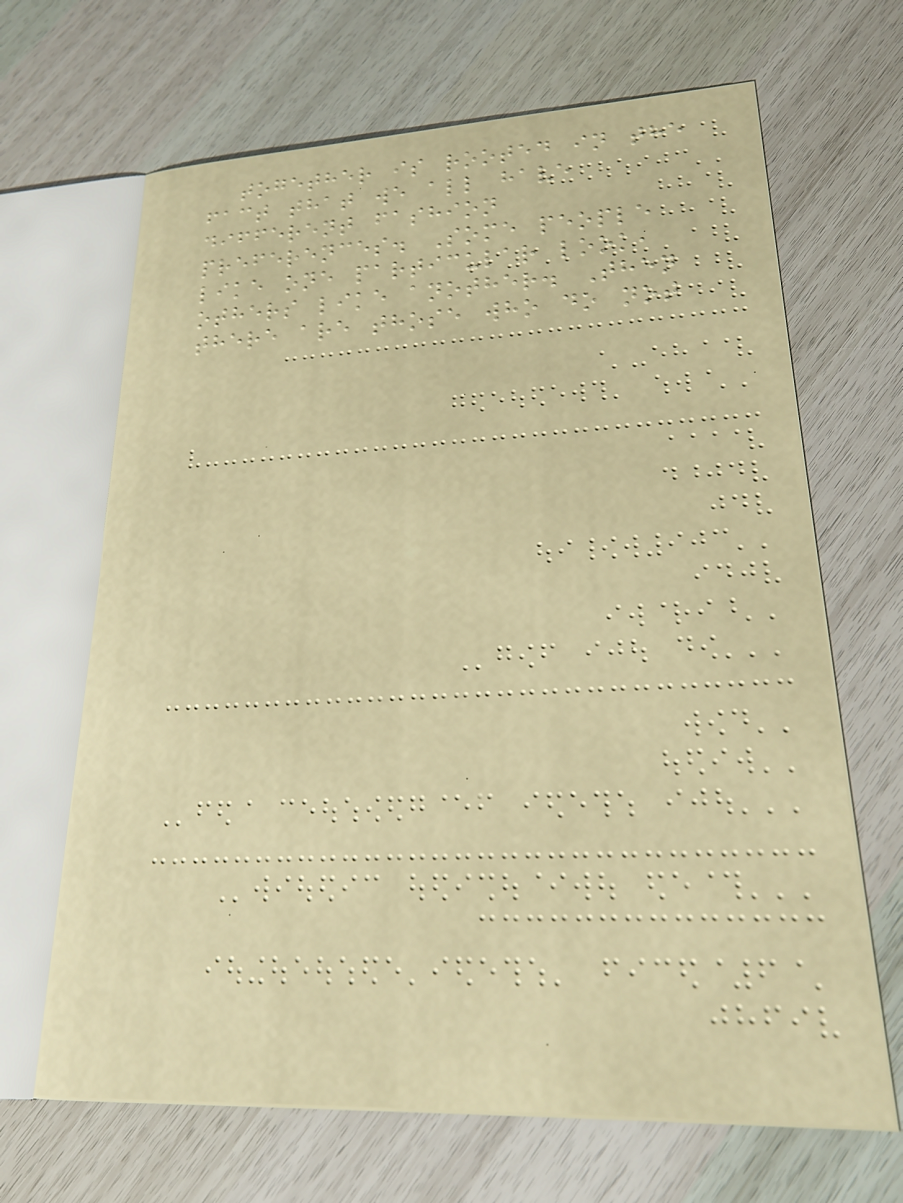together is rooted in the
fact that we all have
different fashion
preferences. Some people
like one particular look,
others like another. Then
there are those who do not
